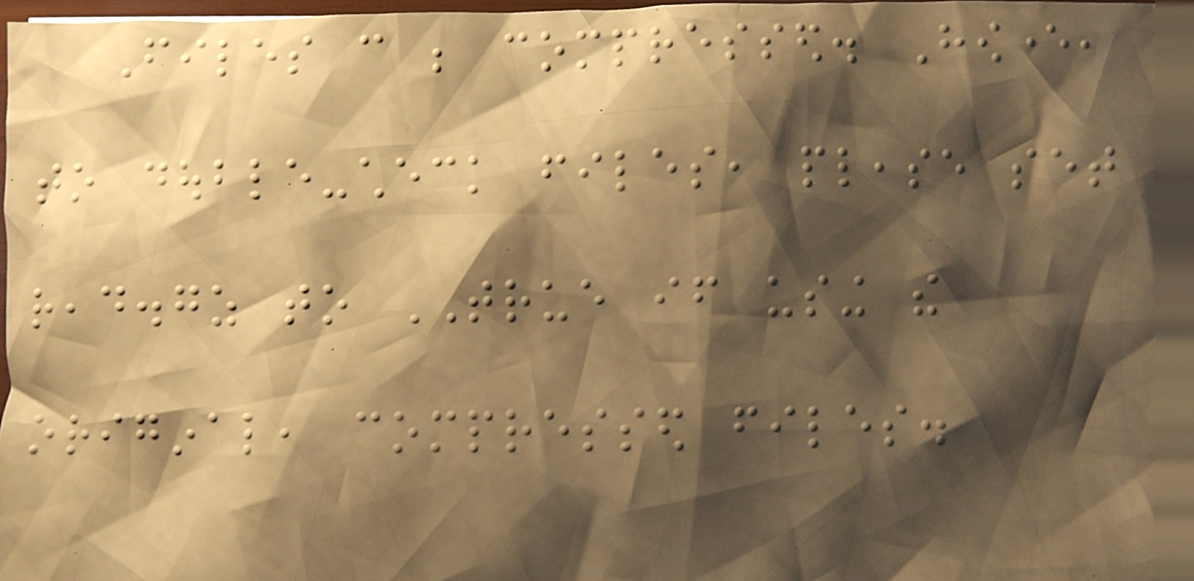Files can be compressed. However,
to double-check files, please set
read.gz to TRUE if using the
original, compressed files.
